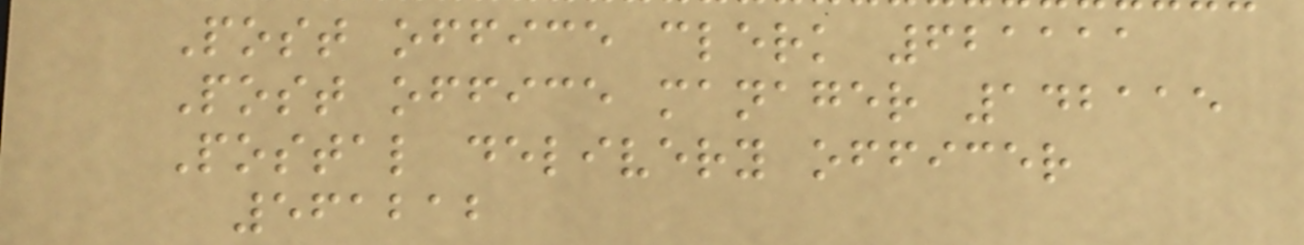Post office clerk 621111
Post office manager 142115
Postal delivery officer
561212
